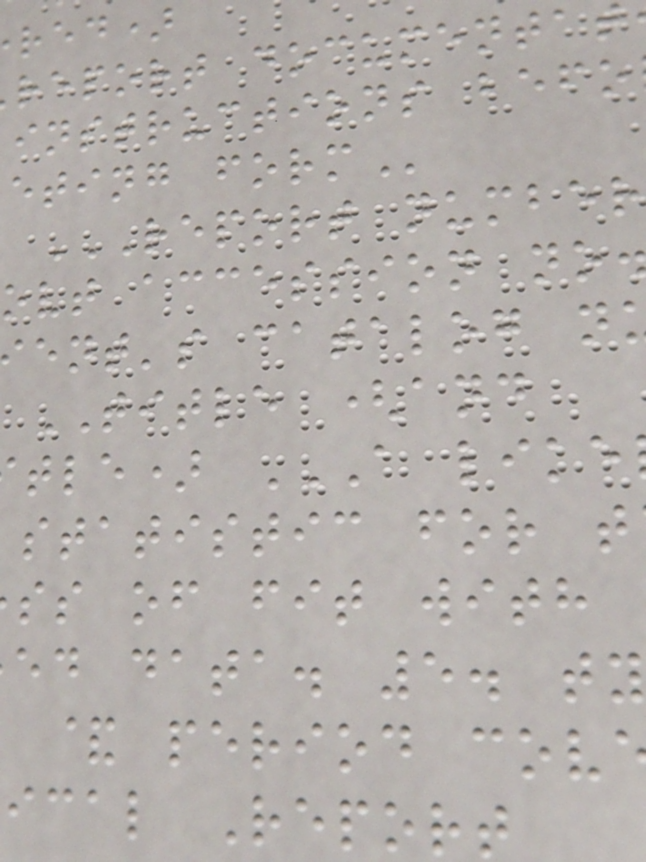red)
instructions
eting
ovt accession
ent's catalog
TITLE (and
statistic for
ss of fit with
ed data. 5.
& period
ical Report
